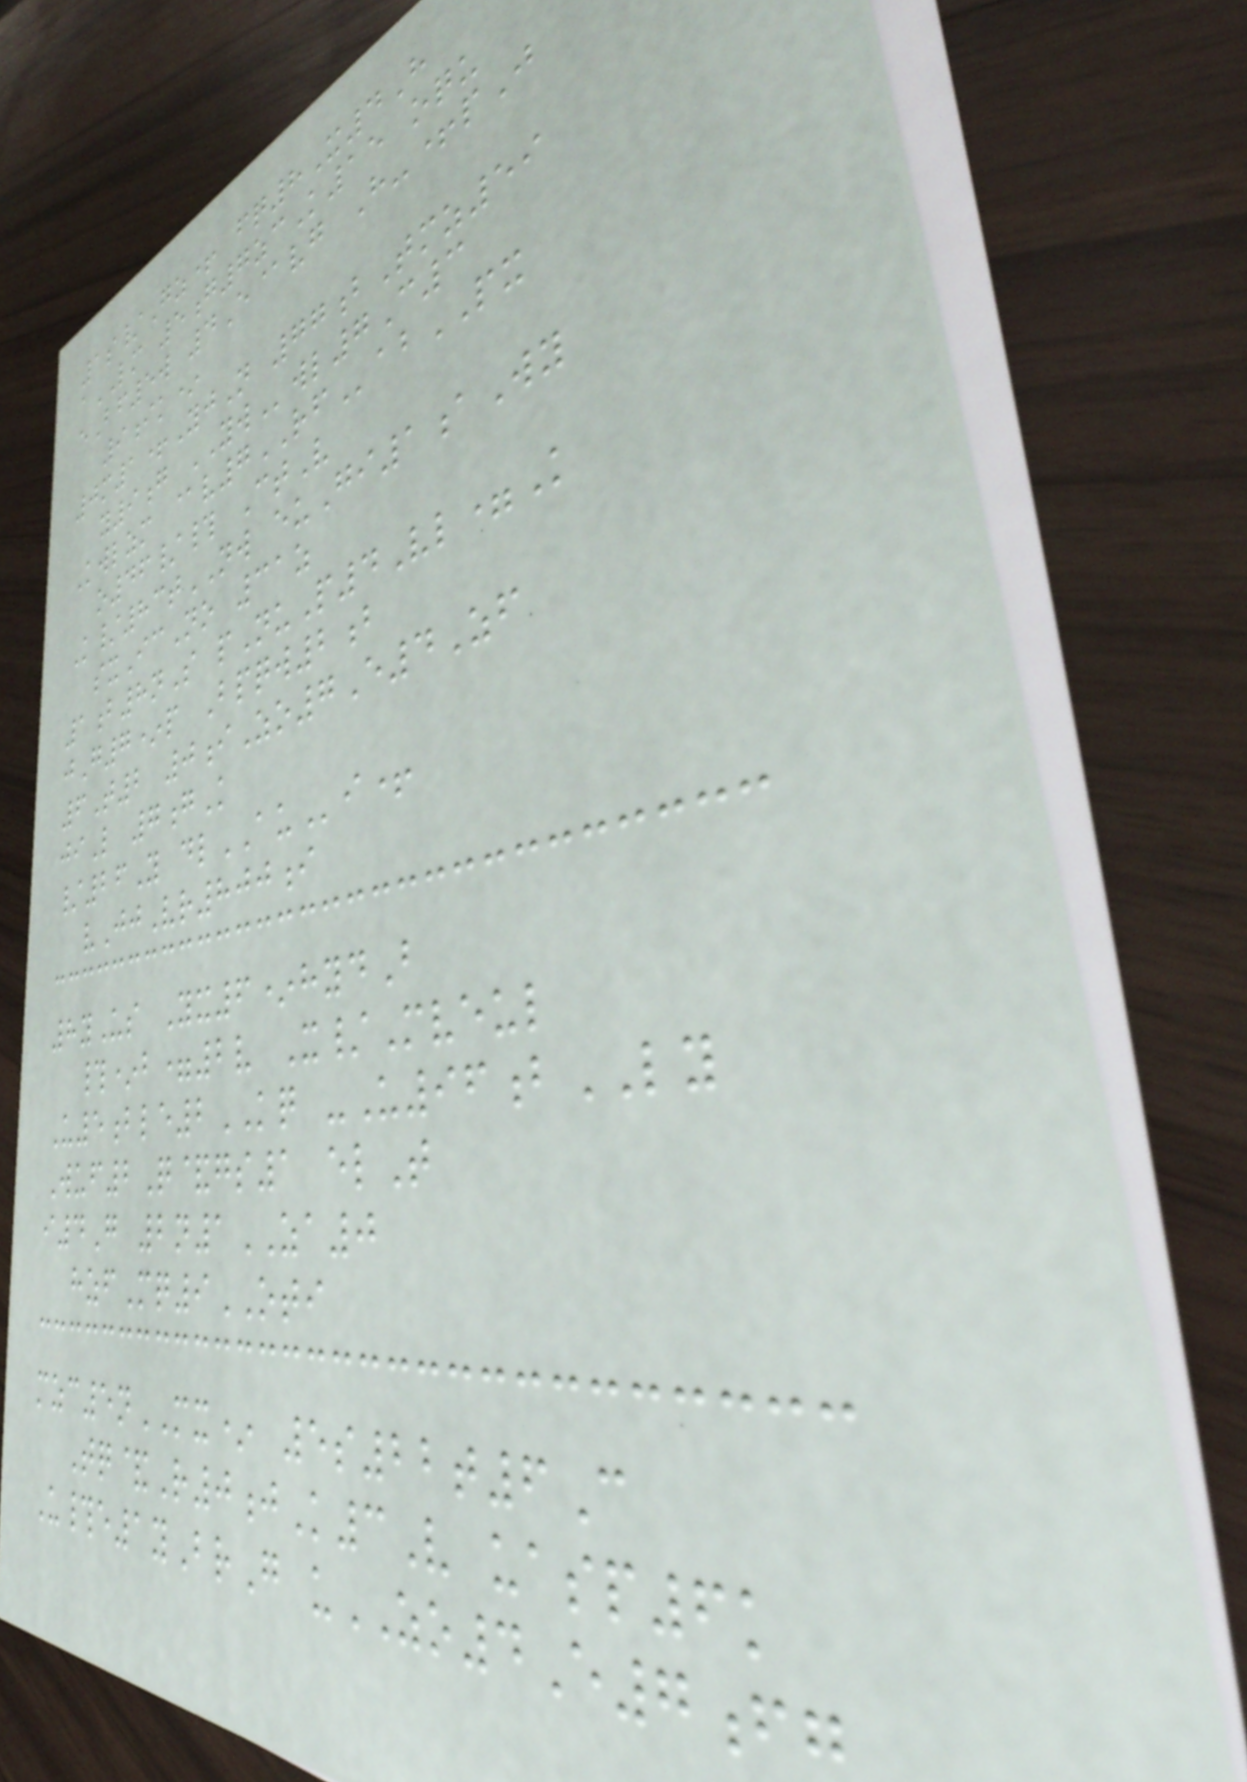1s/Gz+ fq8X4H
aLM 5g7zcK15 oqu
eBf5w 4E@vg H-+pJ
9ik*
0m1+YjN 77bTmz59
y9g YWwl7C3
Kwlzm @v7RFabPX
o46/# CtV
K/83tNW euGi1aWy
sxIcNo 31z
1b8nS pNuP4Vl=K
jG7*p Bpqw2b
6T2 0iZo7E4Zf
jiL 7gK
/26Y dlAUi+
vJjVr800i
8yUs Yx6*hydB
#*b=2v X/Mveul
U5ble2KQ -U96bLY
Wuf2Q&gs1 elT
i4G 2n1ZA0
hzfMq9OTI
mzc5nMX* 5s22t6C
Tq&R0jK3V uasp6k
U#e1yBrG uZO4E7fg
